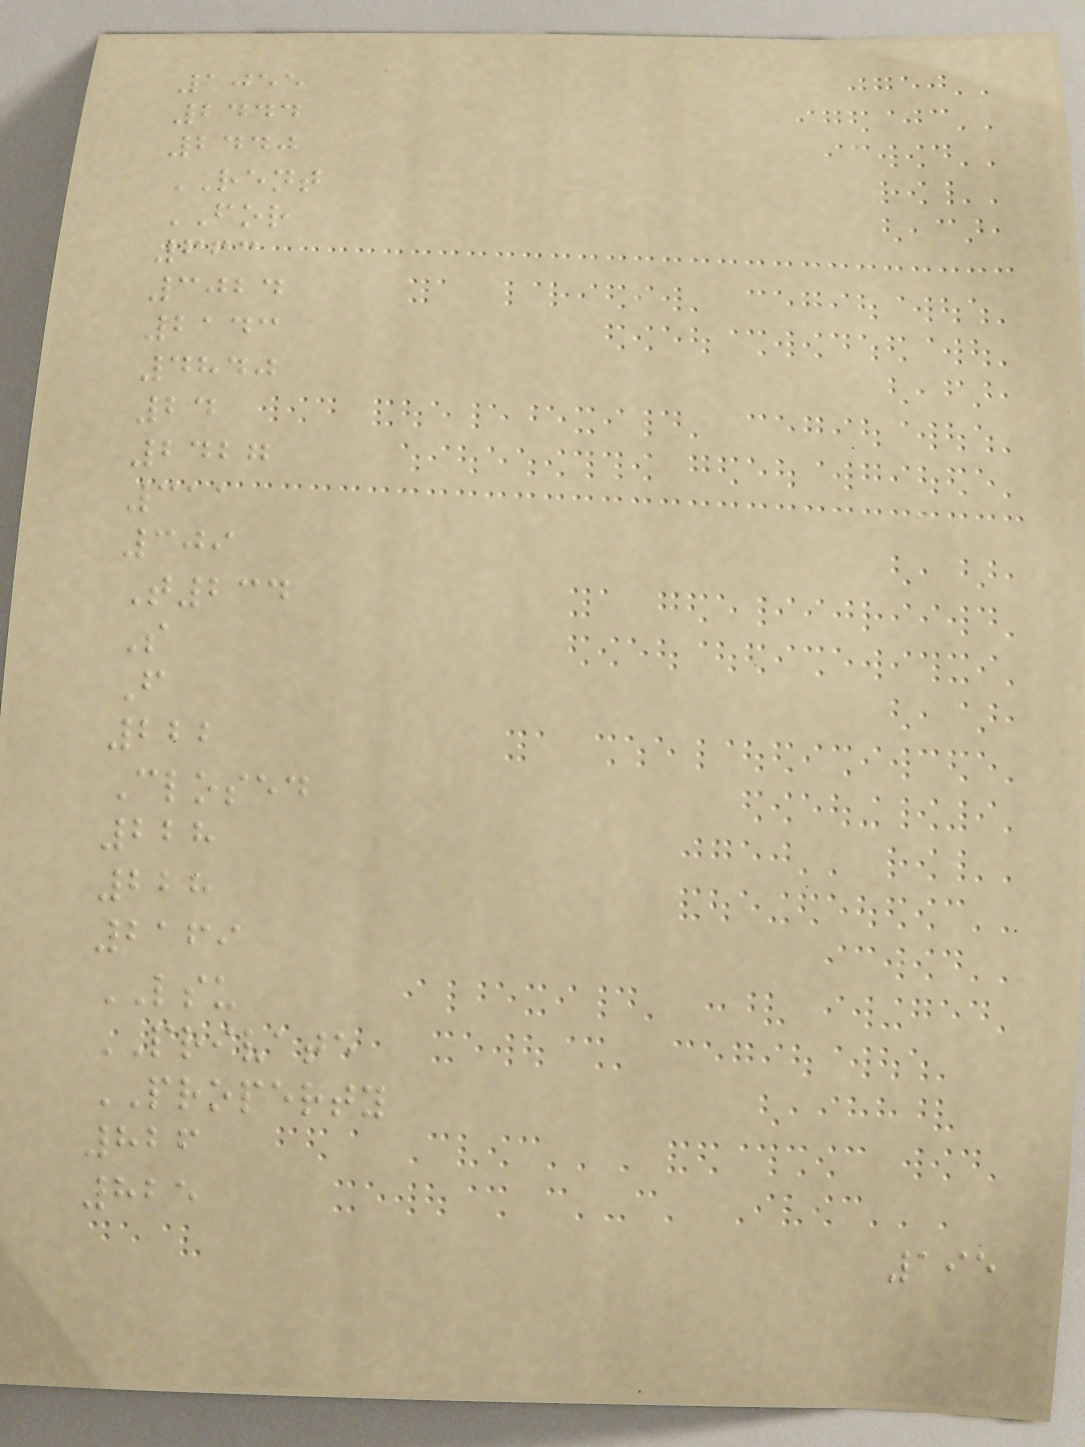1055
2444
2440
RENT
FOR
663
3024
2143
4840
24
2427
311
309
T234
S
F
222
Closed
228
228
2169
LSU
PRIVATE
PROPERTY
826
825
195
